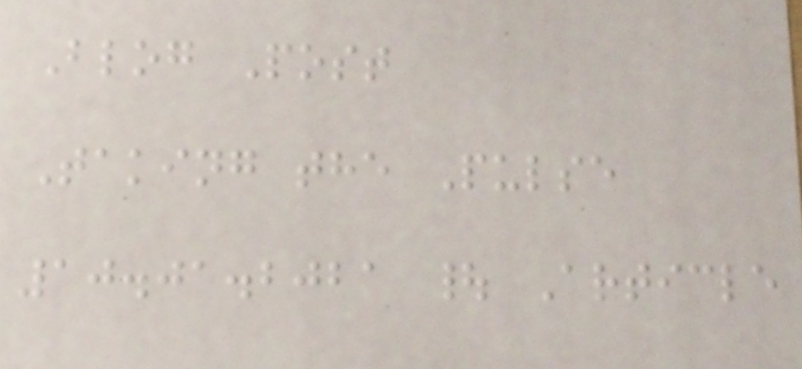Blog Post
Taking the Pulse
10.01.2021 | Article
